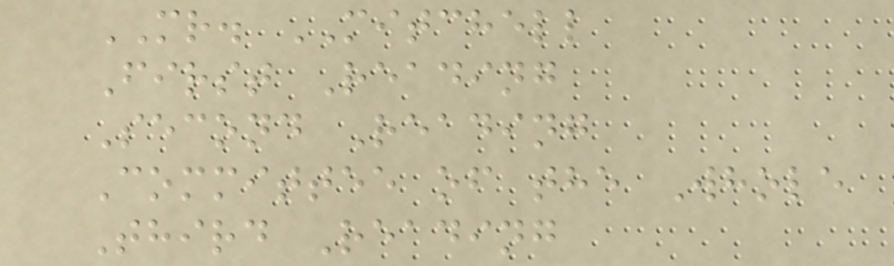MR. MITCHELL
First Reading
Second Reading
Committee of the Whole
Third Reading
